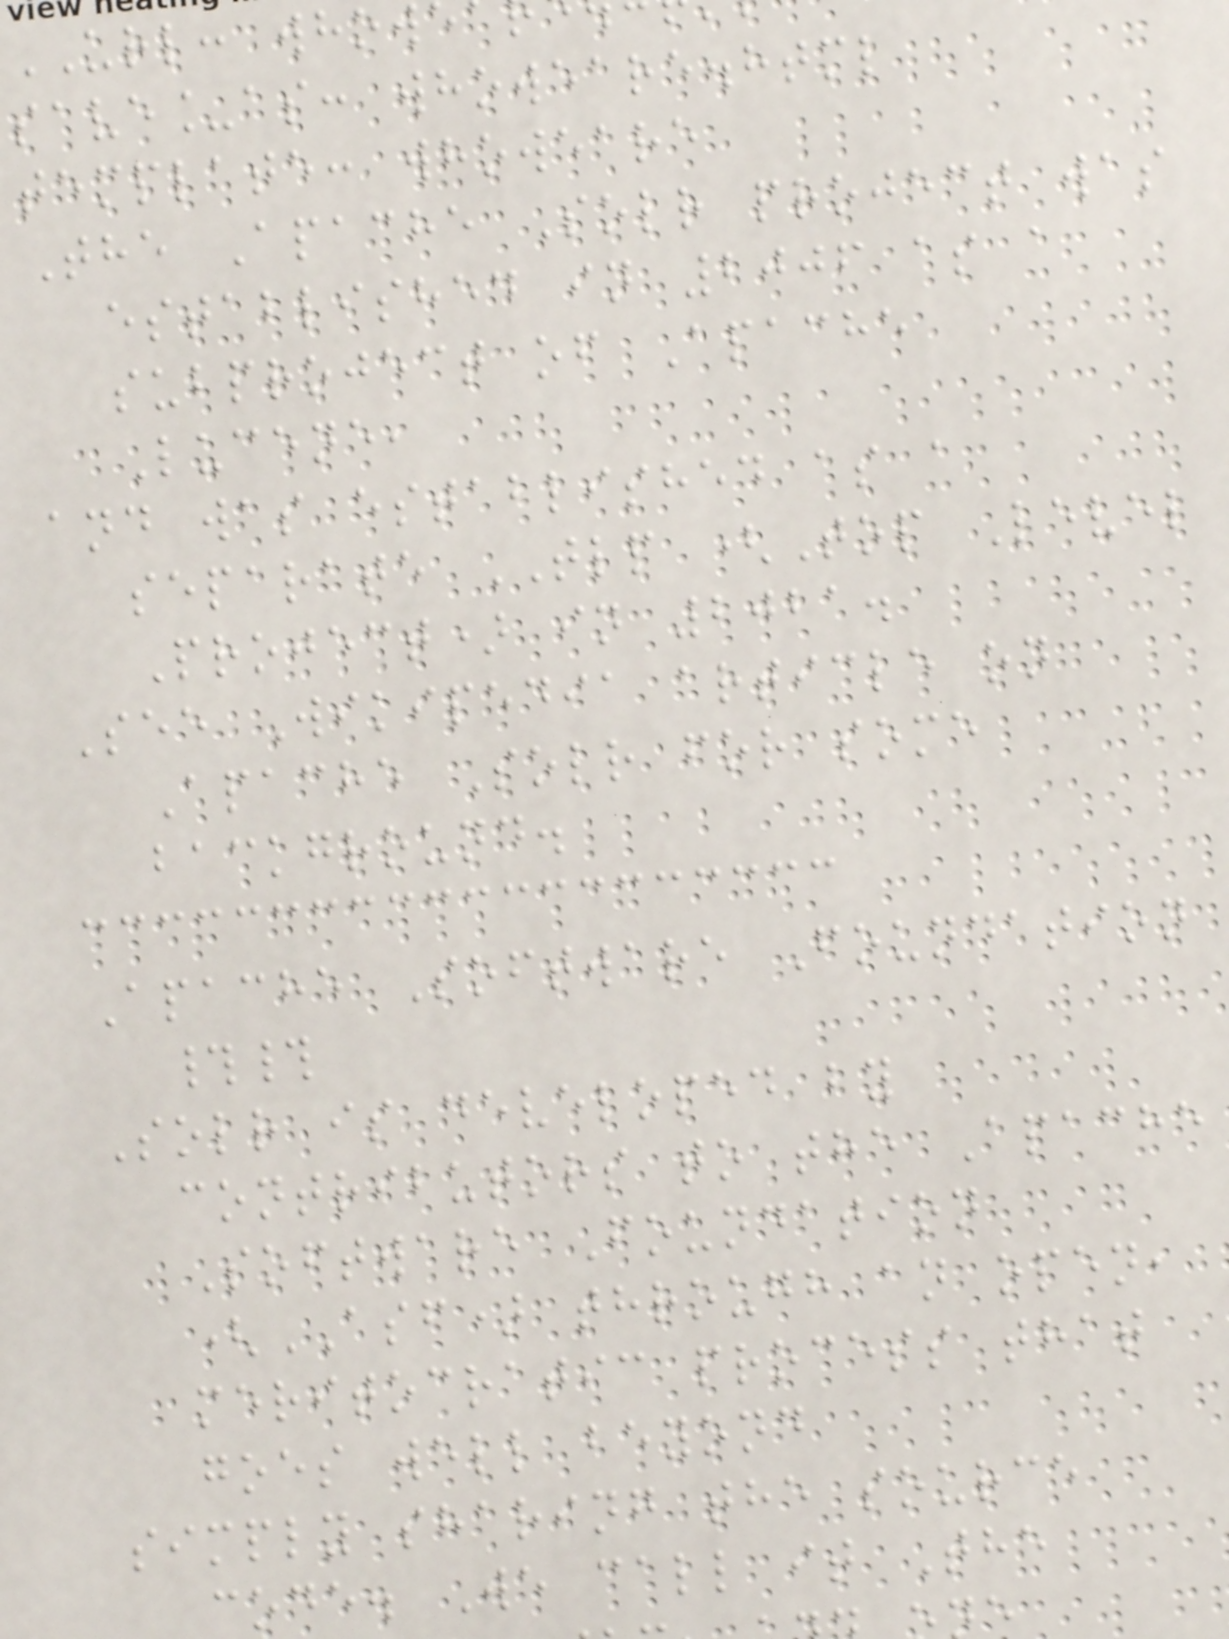URL: whow
save_as: whoweare.html
template: whoweare
The Apache Solr project was
established in 2006 as a
subproject of Apache
Lucene,
and was established as a
separate TLP (Top Level
Project) in 2021.
See Wikipedia article on
Apache Solr for some
background.
Apache Software Foundation
##
Solr is developed by
contributors to the Apache
Software Foundation
(ASF) through an open,
meritocratic process that
goes well beyond
simply sharing the source
code. We call it The
